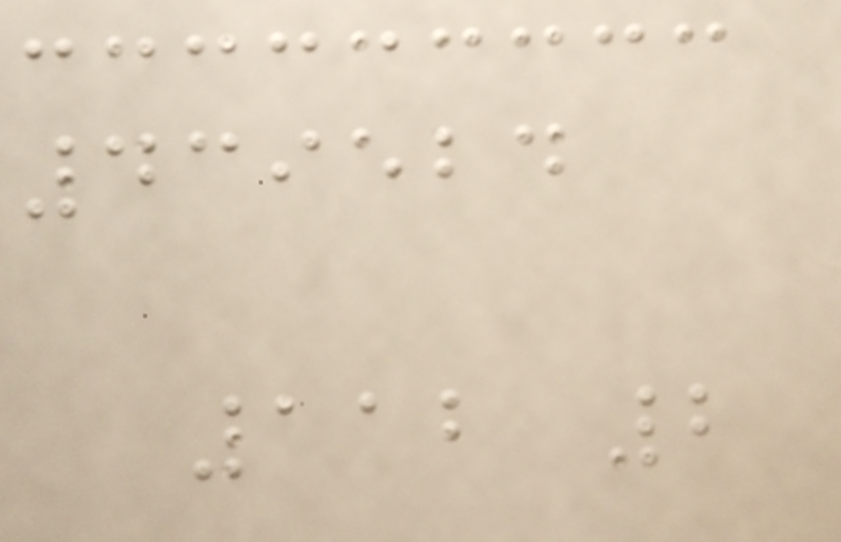439524
112 2
